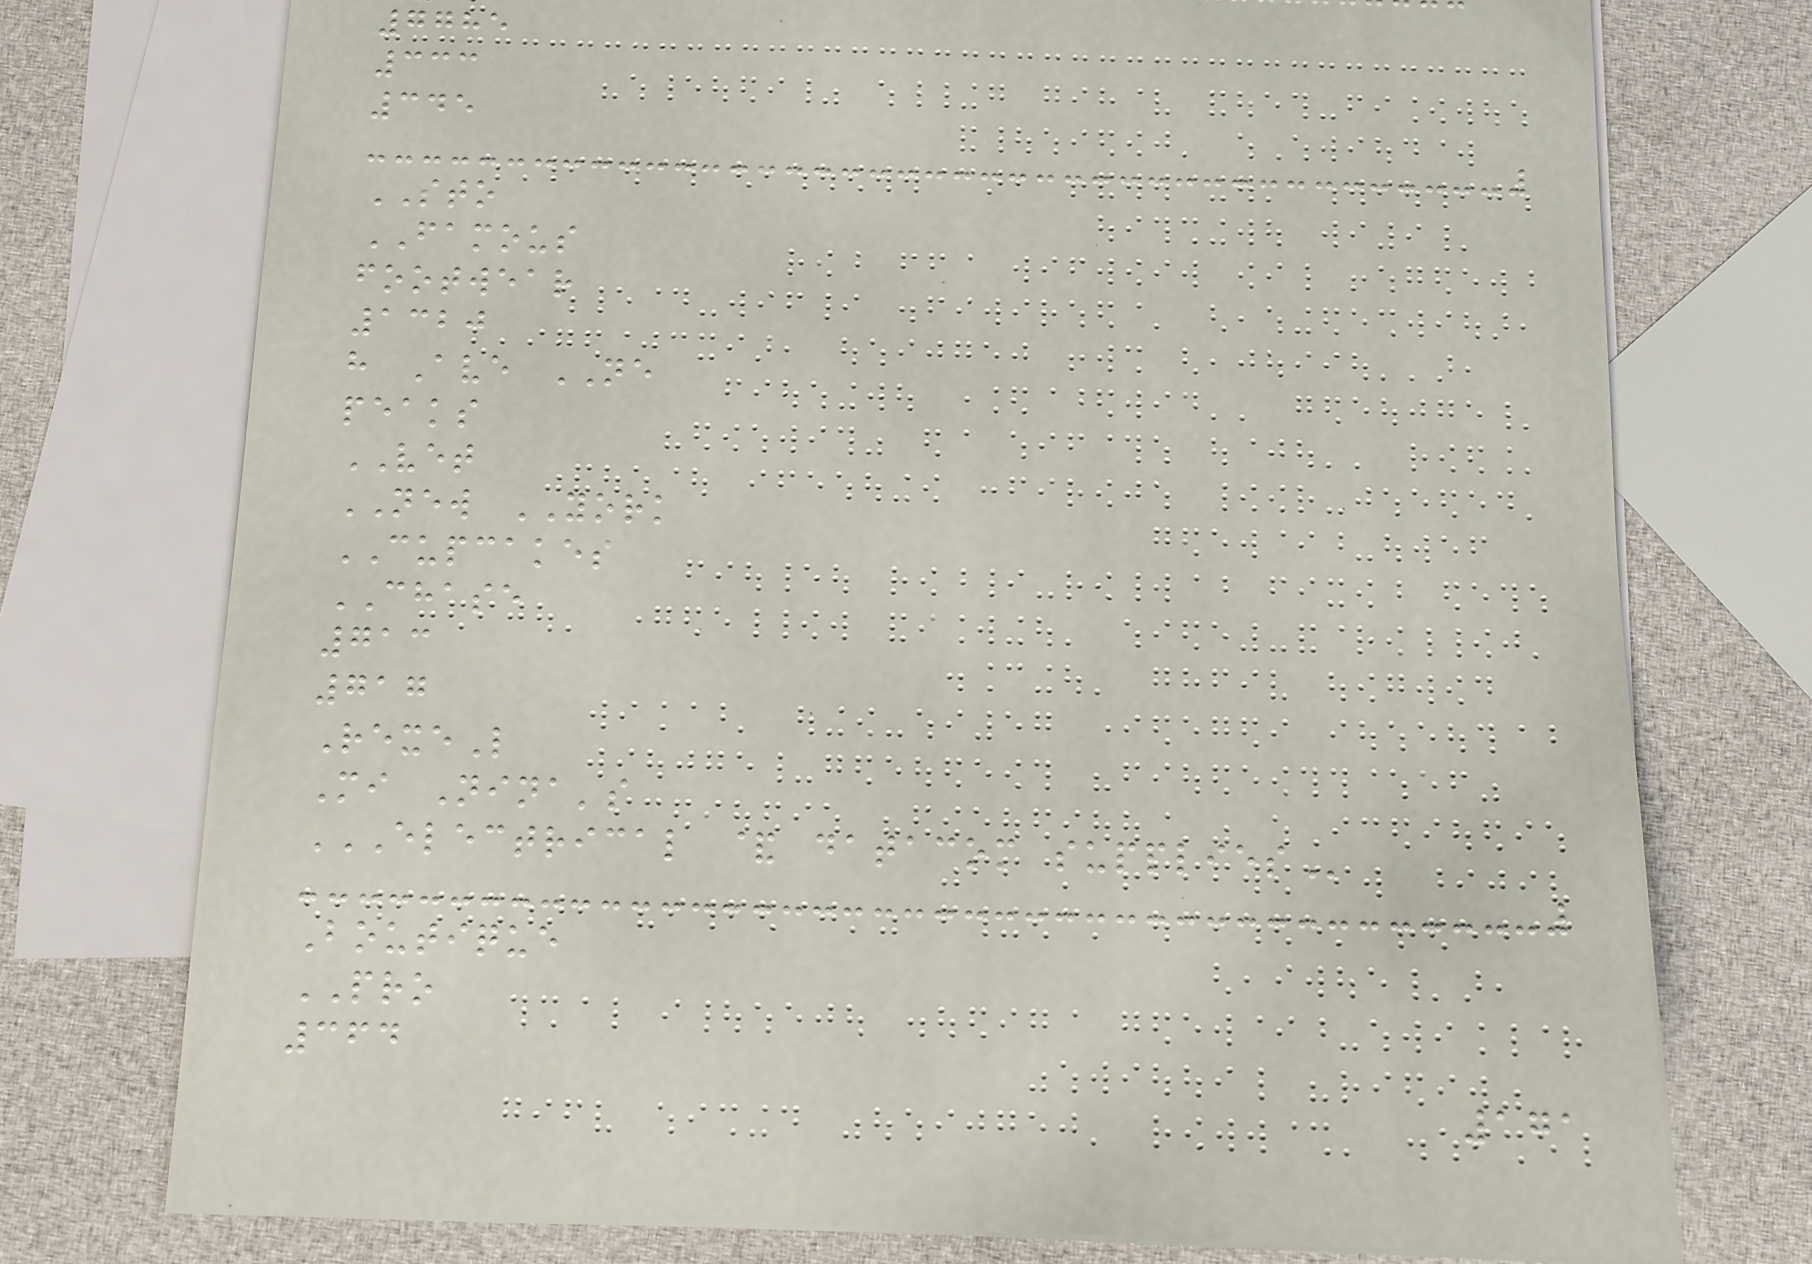7785
333
345
STO
FAMOUS
footwear
1320
h Ave NE
peaks
VET
NEW YORK
CUPCAKES
CHASE
713
717
RexeL
Mi Nina's
ELECTRICAL & DATACOM SUPPLIES
Boutique
PRO
364
171
